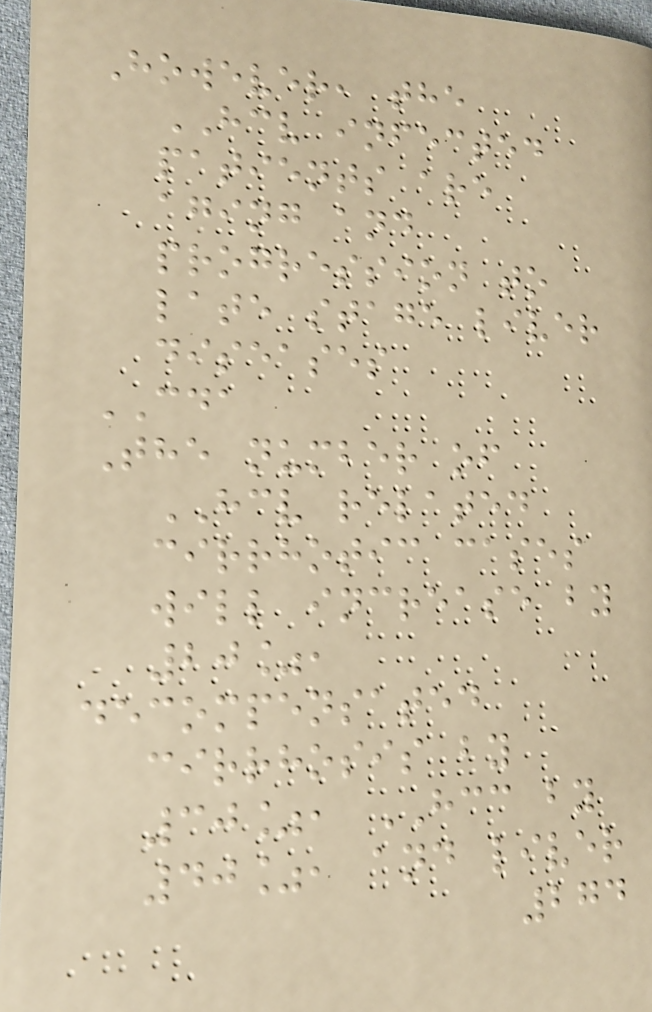However, the
HCV infected
patients are
aging and
progression to
late stage liver
diseases
CDA
The number of
HCV related
cirrhotic cases
will increase by
20%,
decompensated
cirrhosis by
30%, HCC by
40%, and liver
274
